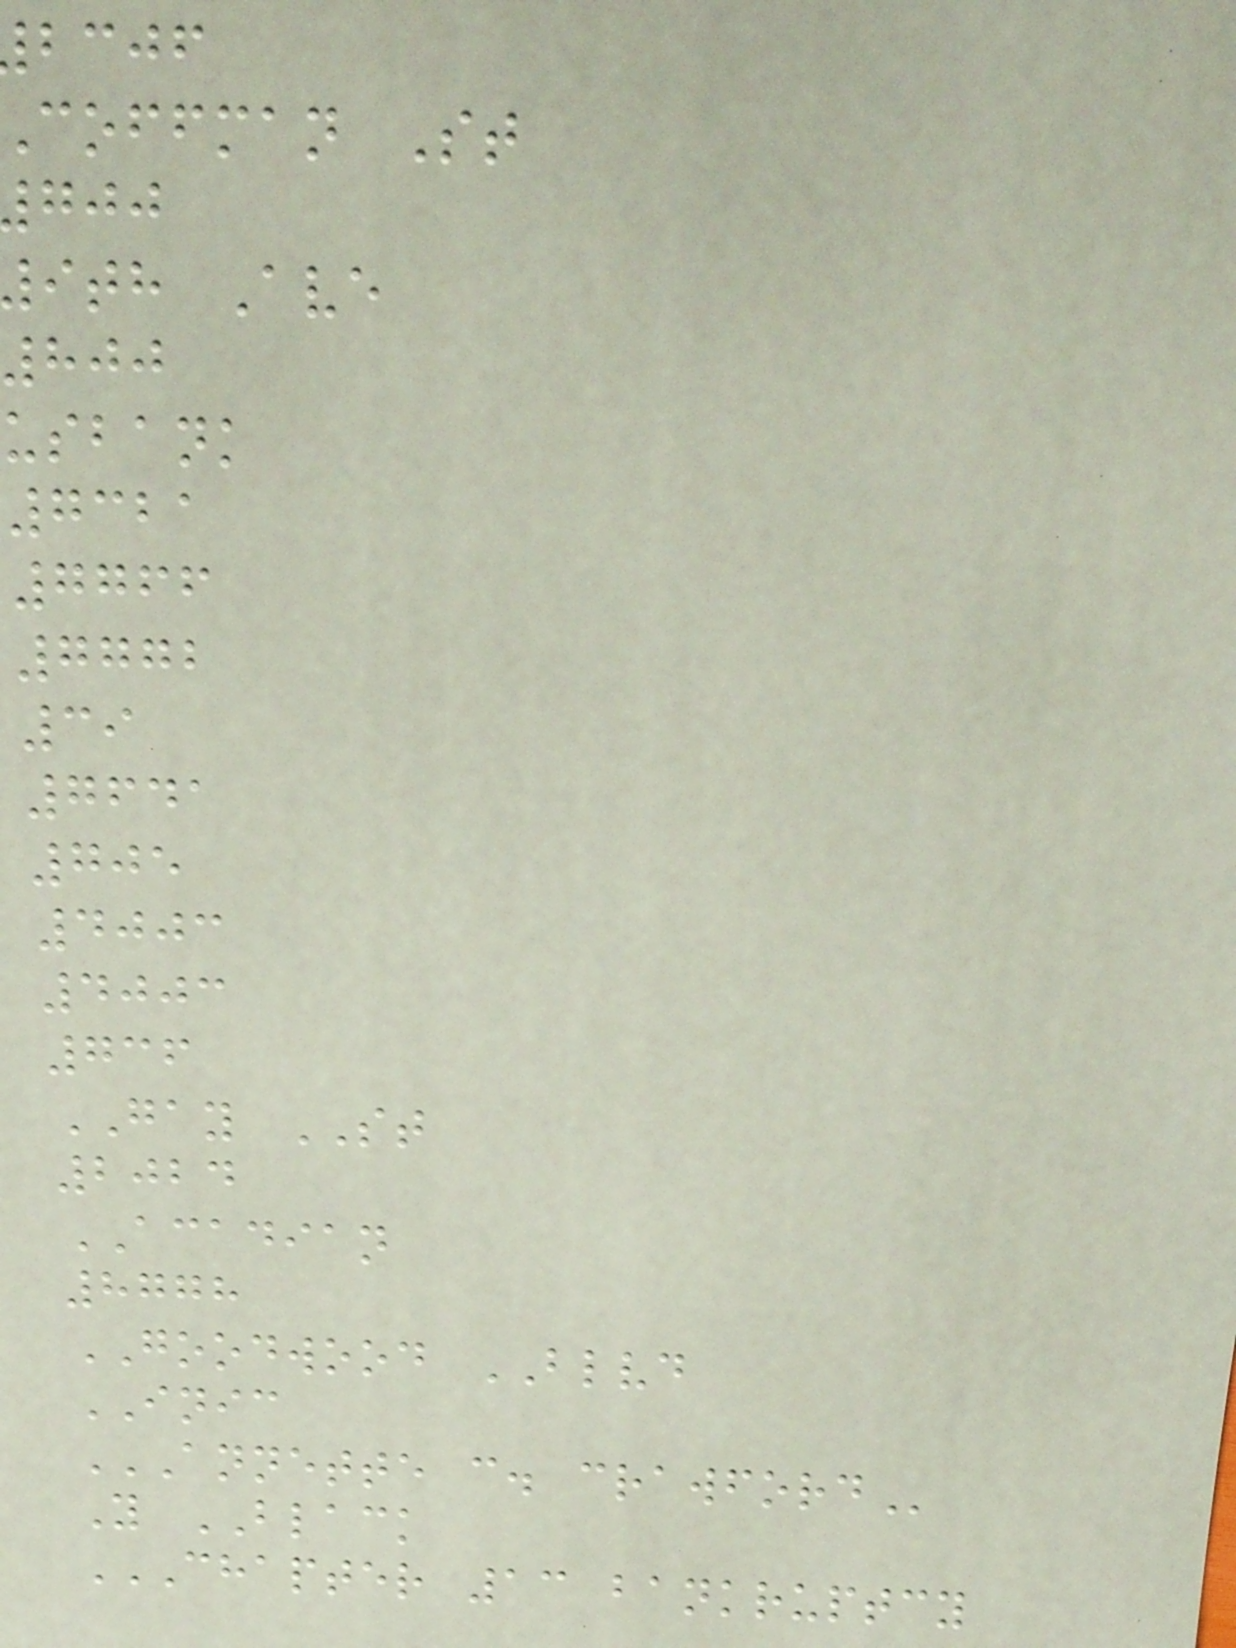bcjf
coffman St
ith Ave
800
usbank
7321
7766
7772
39
7641
705
4003
4003
736
GAY ST
2024
ACADIAN
8778
GOODWOOD BLVD
INIC
ANNETTE C. CRAWFORD
Y BLACK
CHAPTER 13 BANKRUPTCY
